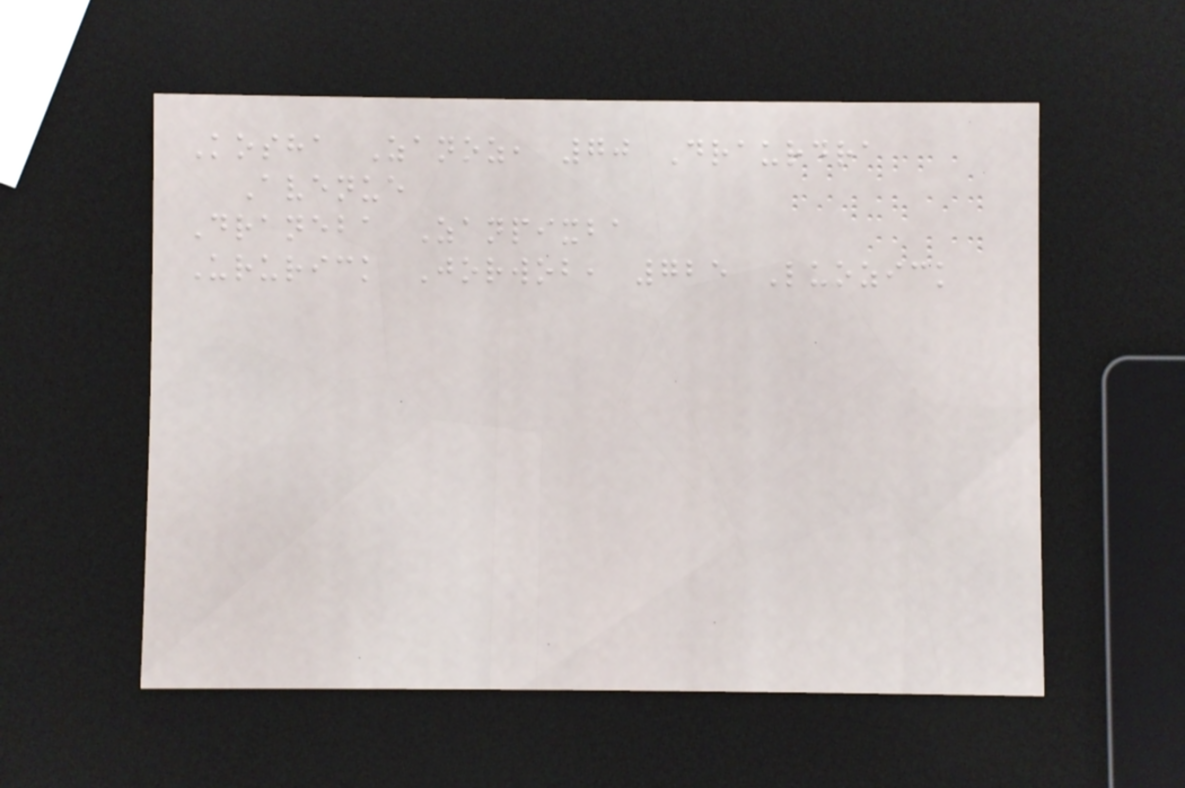Kosha Zanoz, 70 Draurdra
Avenue
Draneba Zanpixba
Ururick Jorwob, 725 Luozick
